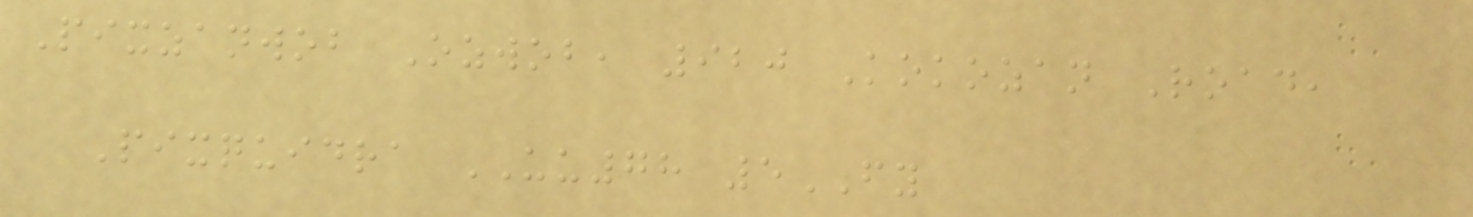Pixzanwob Ozwob, 920 Kokozan Road,
Pixquidra UU78 5FY
